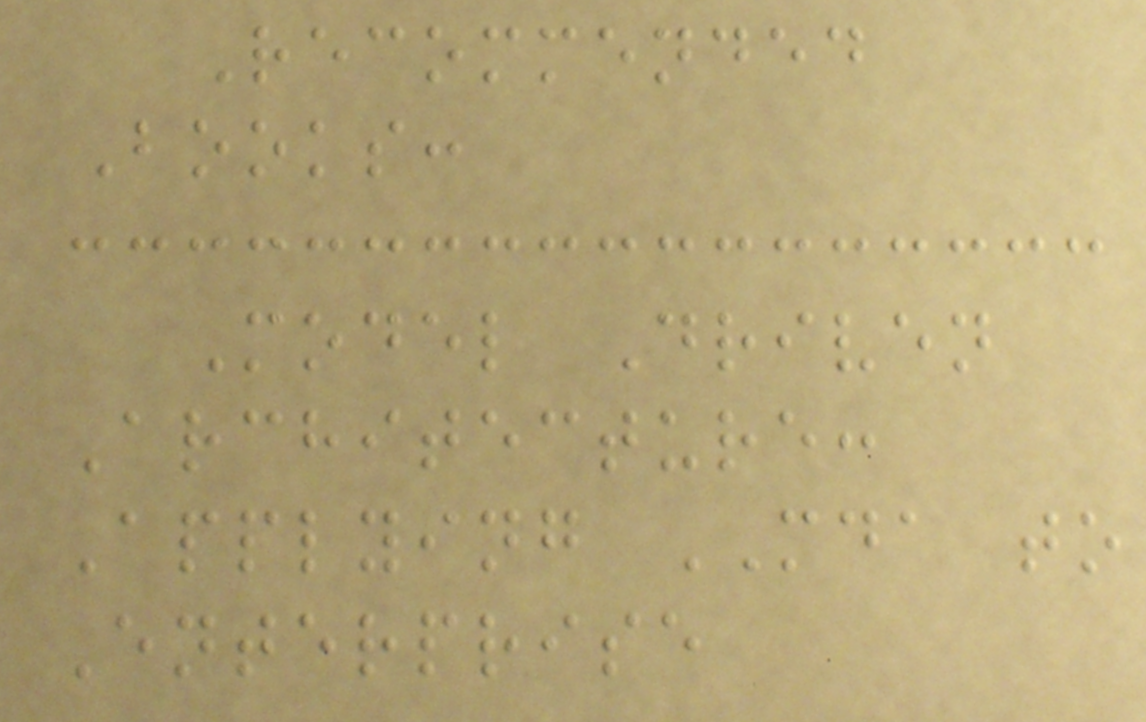Recommended
Books:
Model Driven
Architecture:
Applying MDA to
Enterprise
